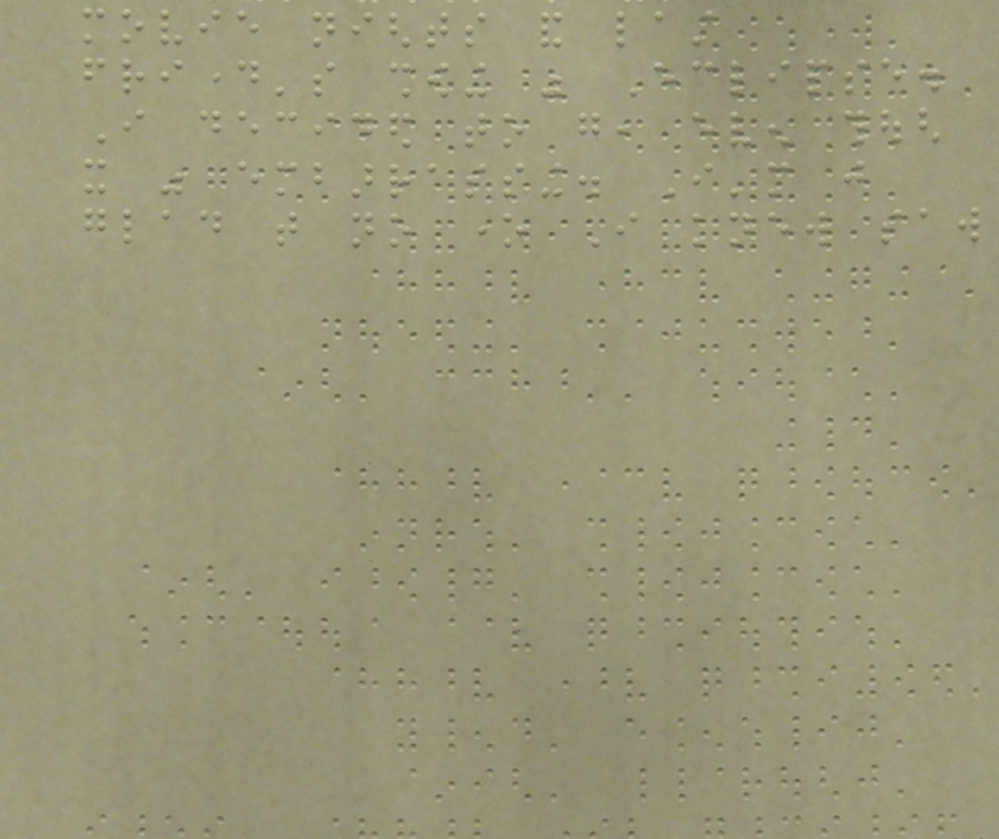movie nights and last
friday's showing was Eclipse.
I decided to go, even though
it was embarrassing. I'm just
glad that no one I knew saw
